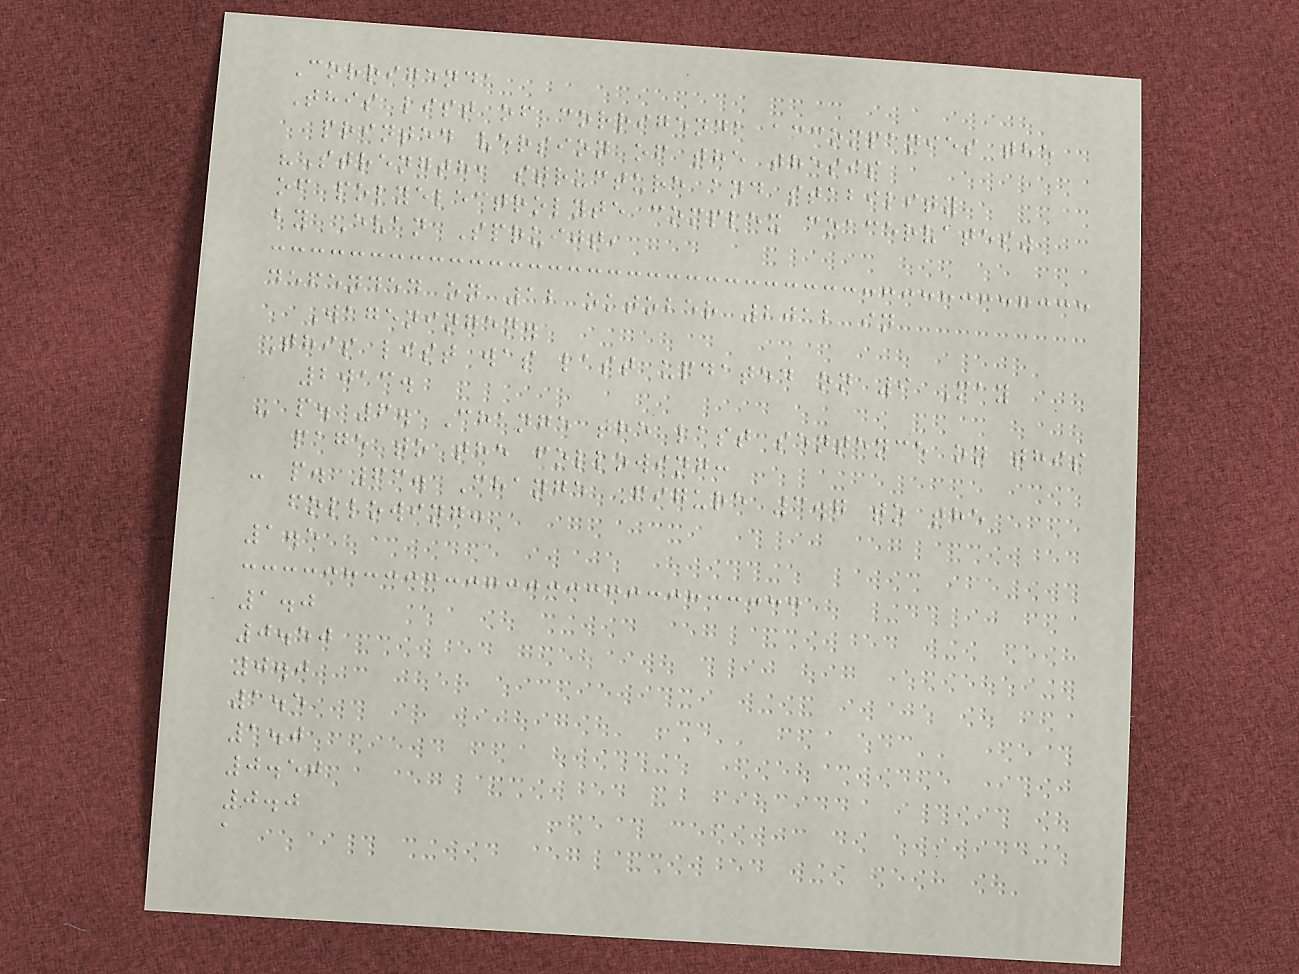Corrigenda
This list of corrigenda accompanies the
printed version of the thesis
"Strength, structure and stability
of polyelectrolyte complex coacervates"
by Evan Spruijt,
defended on 12 oktober 2012 in
Wageningen.
This list was last updated on 9 May
2013.
- p. 6. Change the last sentence on this
page to the following:
- p. 63. Change Figure 3.7 to the
following:
1.5
1.0
0.50
0.0
1.5
1.0
0.50
0.0
a
